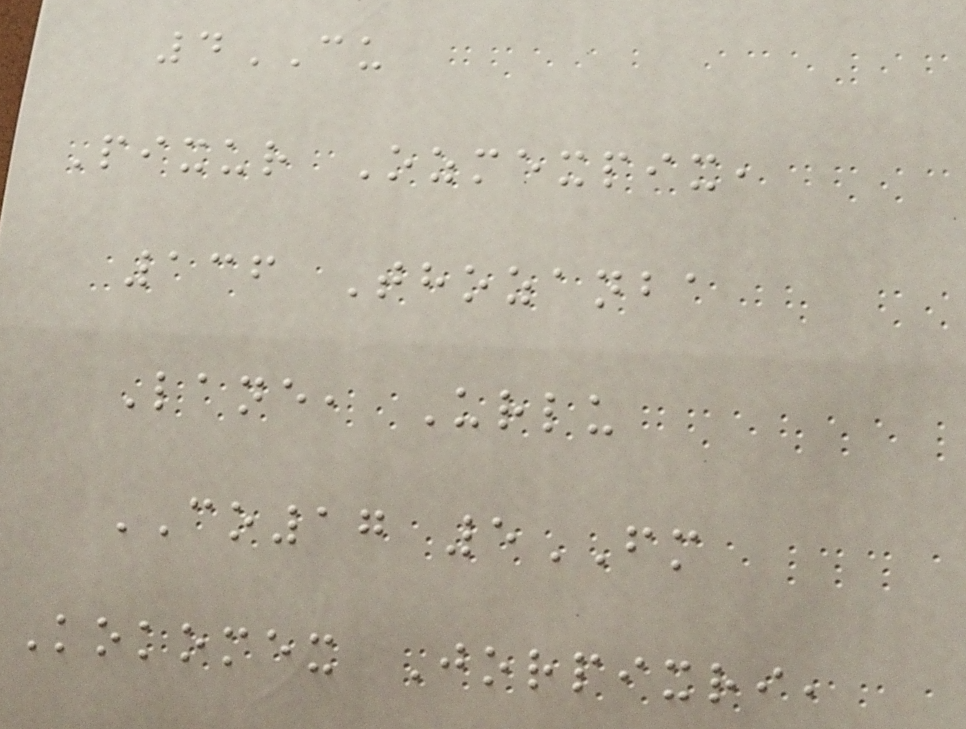4CU
Pixur Ozmexpix,
136 Thozanba
Lane, Urlu
CO17 5FM
Kokomex Jorpixri,
